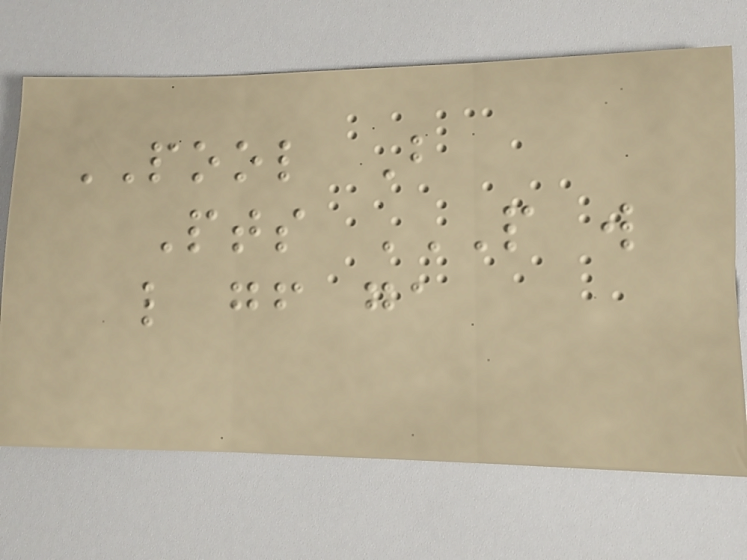POOL B
Pts P W
L GF GA
